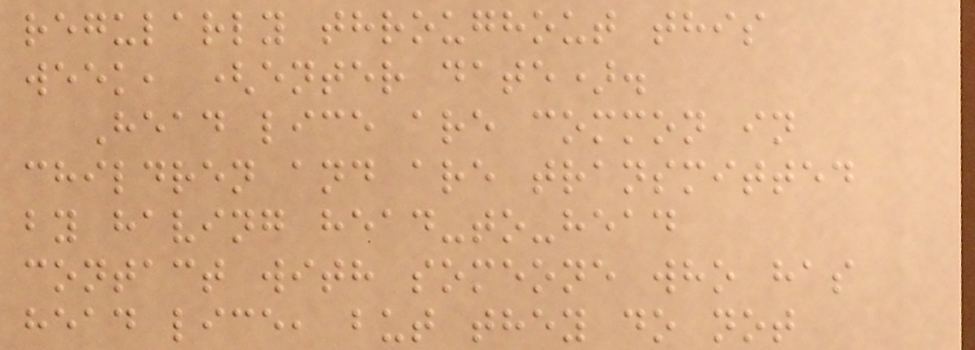regularly throughout this
week, (enter date).
Head lice are common in
children and are transmitted
by having head-to-head
contact with someone who has
head lice, but they do not
